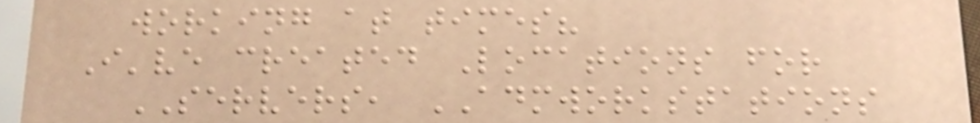working at times?
I've created Locations for
SERVERS, ADMWORKSTATIONS
